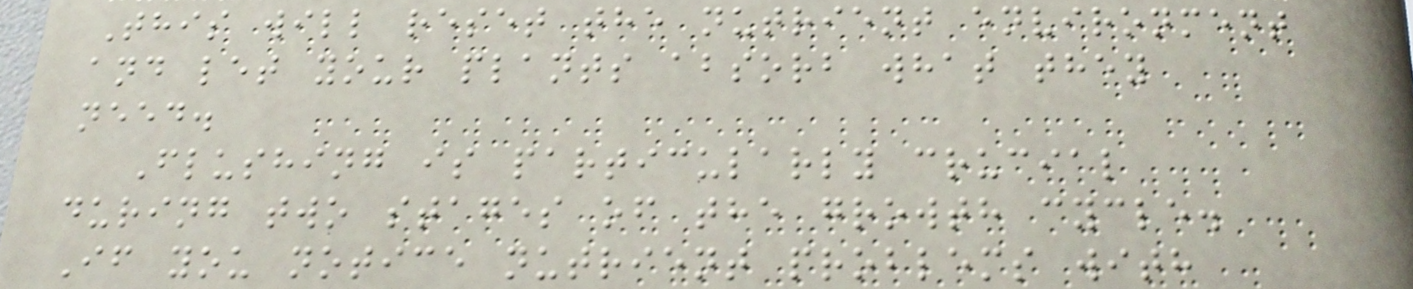This will reset the nutrient environment
and let your plants absorb what they
need.
Flushing is particularly crucial
during two stages of the growth cycle.
If you notice nutrient problems with
